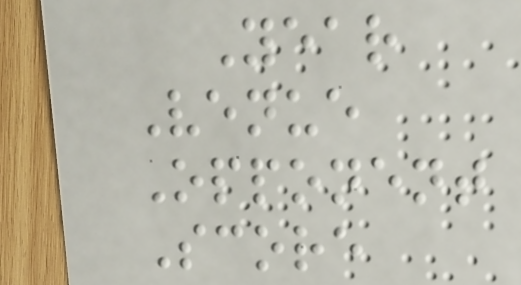Year
Venue
Opponent
Score
